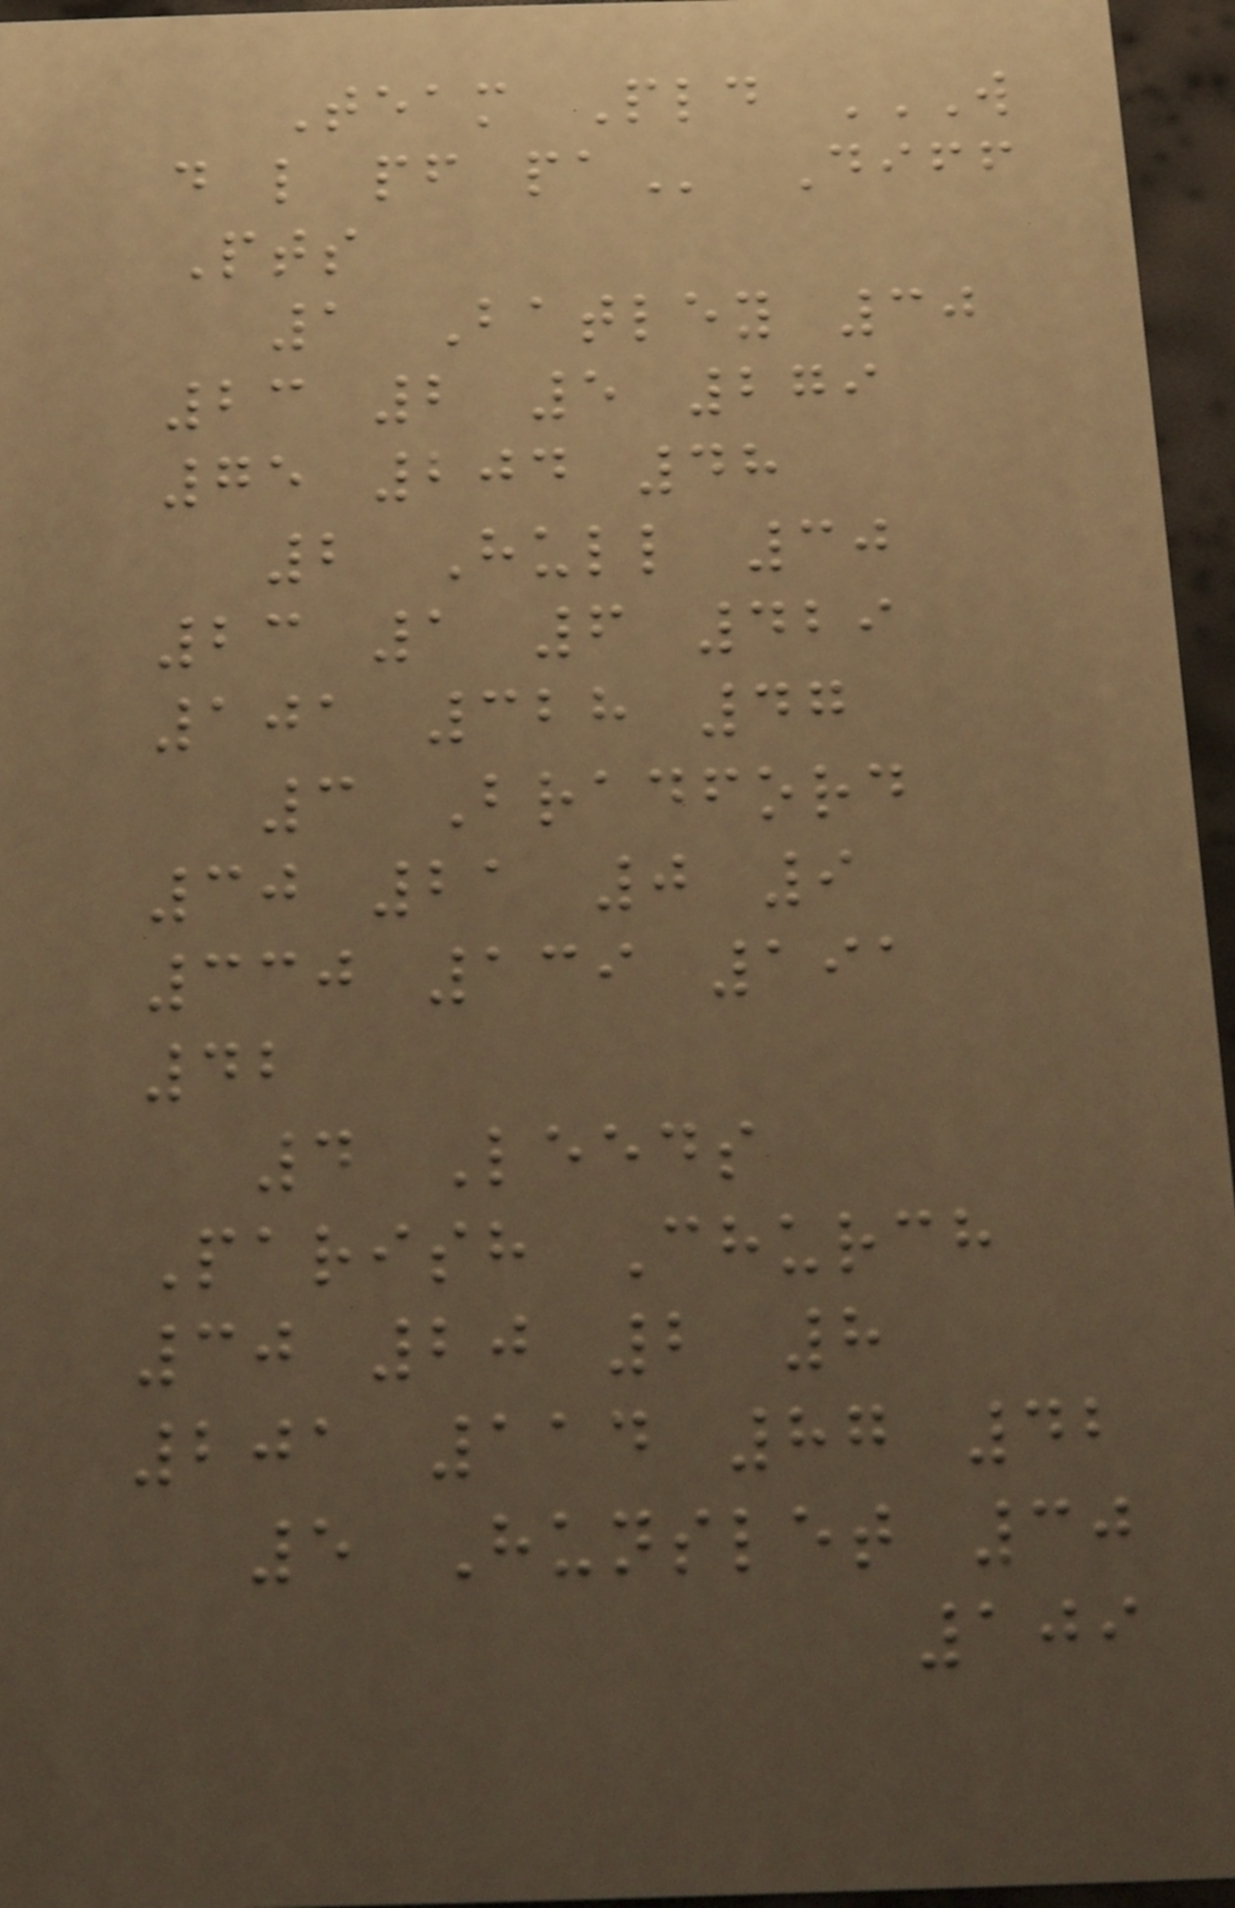Team Pld W
D L PF PA Diff
Pts
1 Batley 30
23 2 5 279
75 204 48
2 Hull 30
23 1 6 429
101 328 47
3 Bradford
30 21 0 9
330 139 191
42
4 Leeds
Parish Church
30 20 2 8
201 114 87 42
5 Hunslet 30
109
